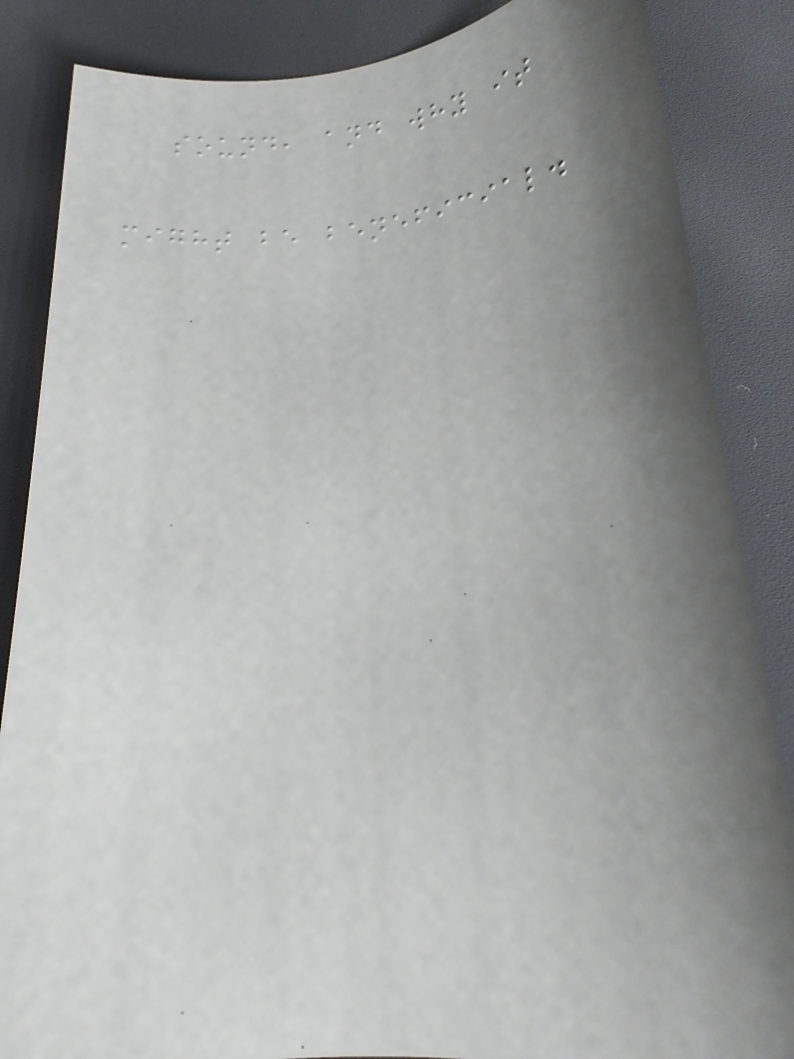sound, and why it
might be beneficial.
